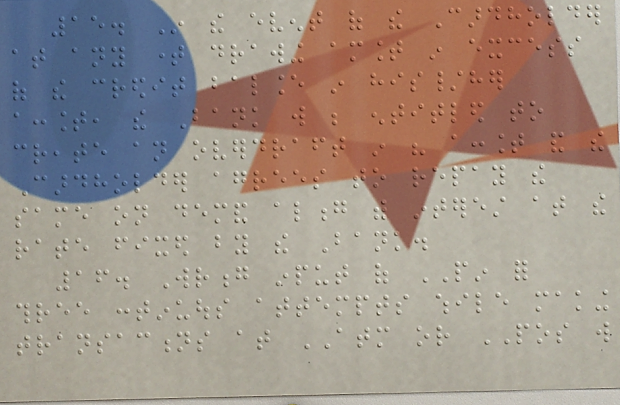15. In the event of the Cardholder
at any time drawing amount in excess
of the credit balance in his/her
account, the Bank will be entitled to
create an overdraft in his account and the
Cardholder agrees to repay the
same on demand along with interest at the
rate fixed by the Bank.
16. Wrong input of PIN for
three continuous attempts while making
transactions at ATM or POS will
